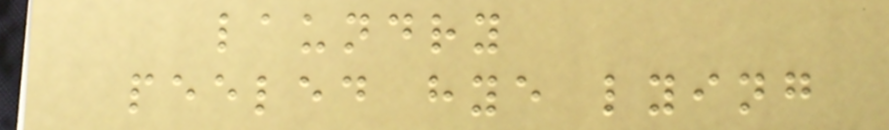laundry
peeled hye lying
